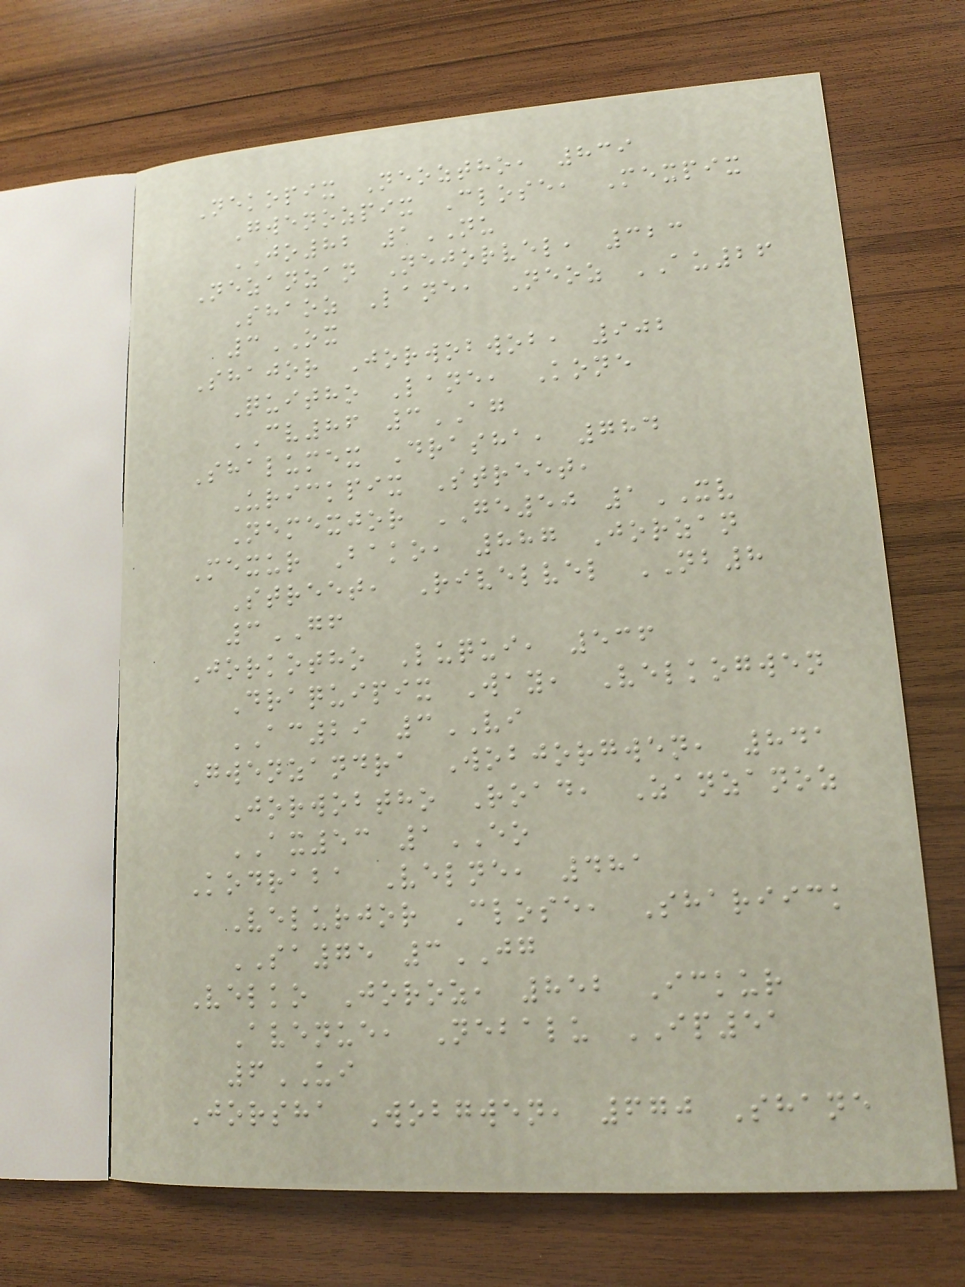Nekopix Neoztho, 839
Gwenozpix Close, Mexpix
JO82 1NU
Nezanzan Nejorvel, 323
Shaoz Lane, Neoz AU26
3OX
Shajor Jorwobwob, 902
Quitho Lane, Kone
CV86 3AG
Shalumex Drasha, 784
Urickpix Street,
Nemexjor GE50 1XV
Mexur Bako, 887 Jorzan
Street, Rivelvel NB8
3GF
Jorkotho Luqui, 536
Draquipix Way, Velkogwen
AC29 3VI
Gwenzandra Wobjorgwen, 841
Jorwobtho Road, Zanzanoz
AX53 1EO
Kodraba Velne, 481
Velurjor Close, Shariick
SA75 3JG
Velko Joroz, 852 Ickur
Avenue, Nebalu IP51
6UI
Jorsha Wobgwen, 670 Shane
